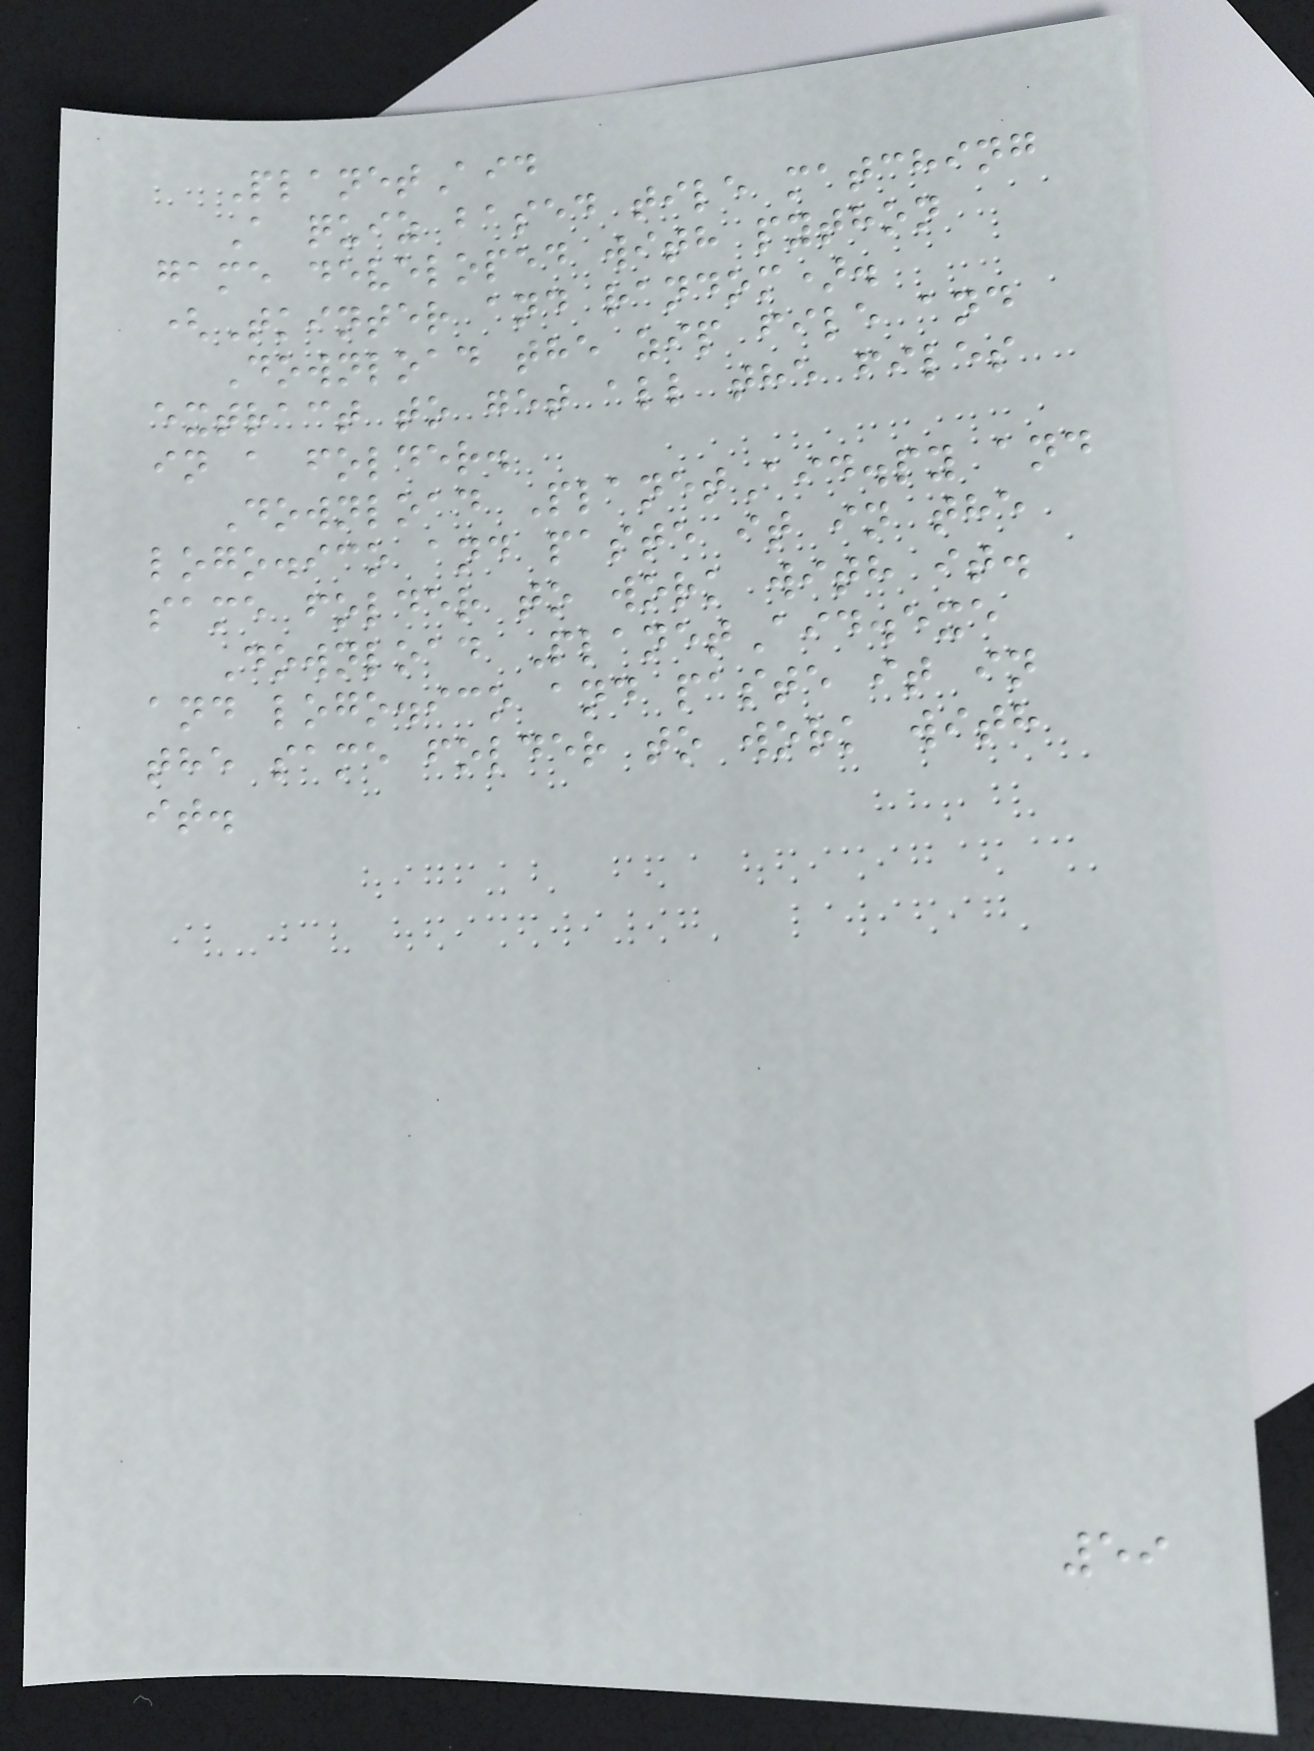PlanetAid
A quiz based tile matching
game developed with python
(Tkinter and random).
Download the zip file and
extract to get all the files
in a folder.
Download PlanetAid.py and
logo.ico and paste it in the
same folder to work with it.
Download PlanetAid.exe
and logo.ico and paste it in
the same folder to work with
it.
59
